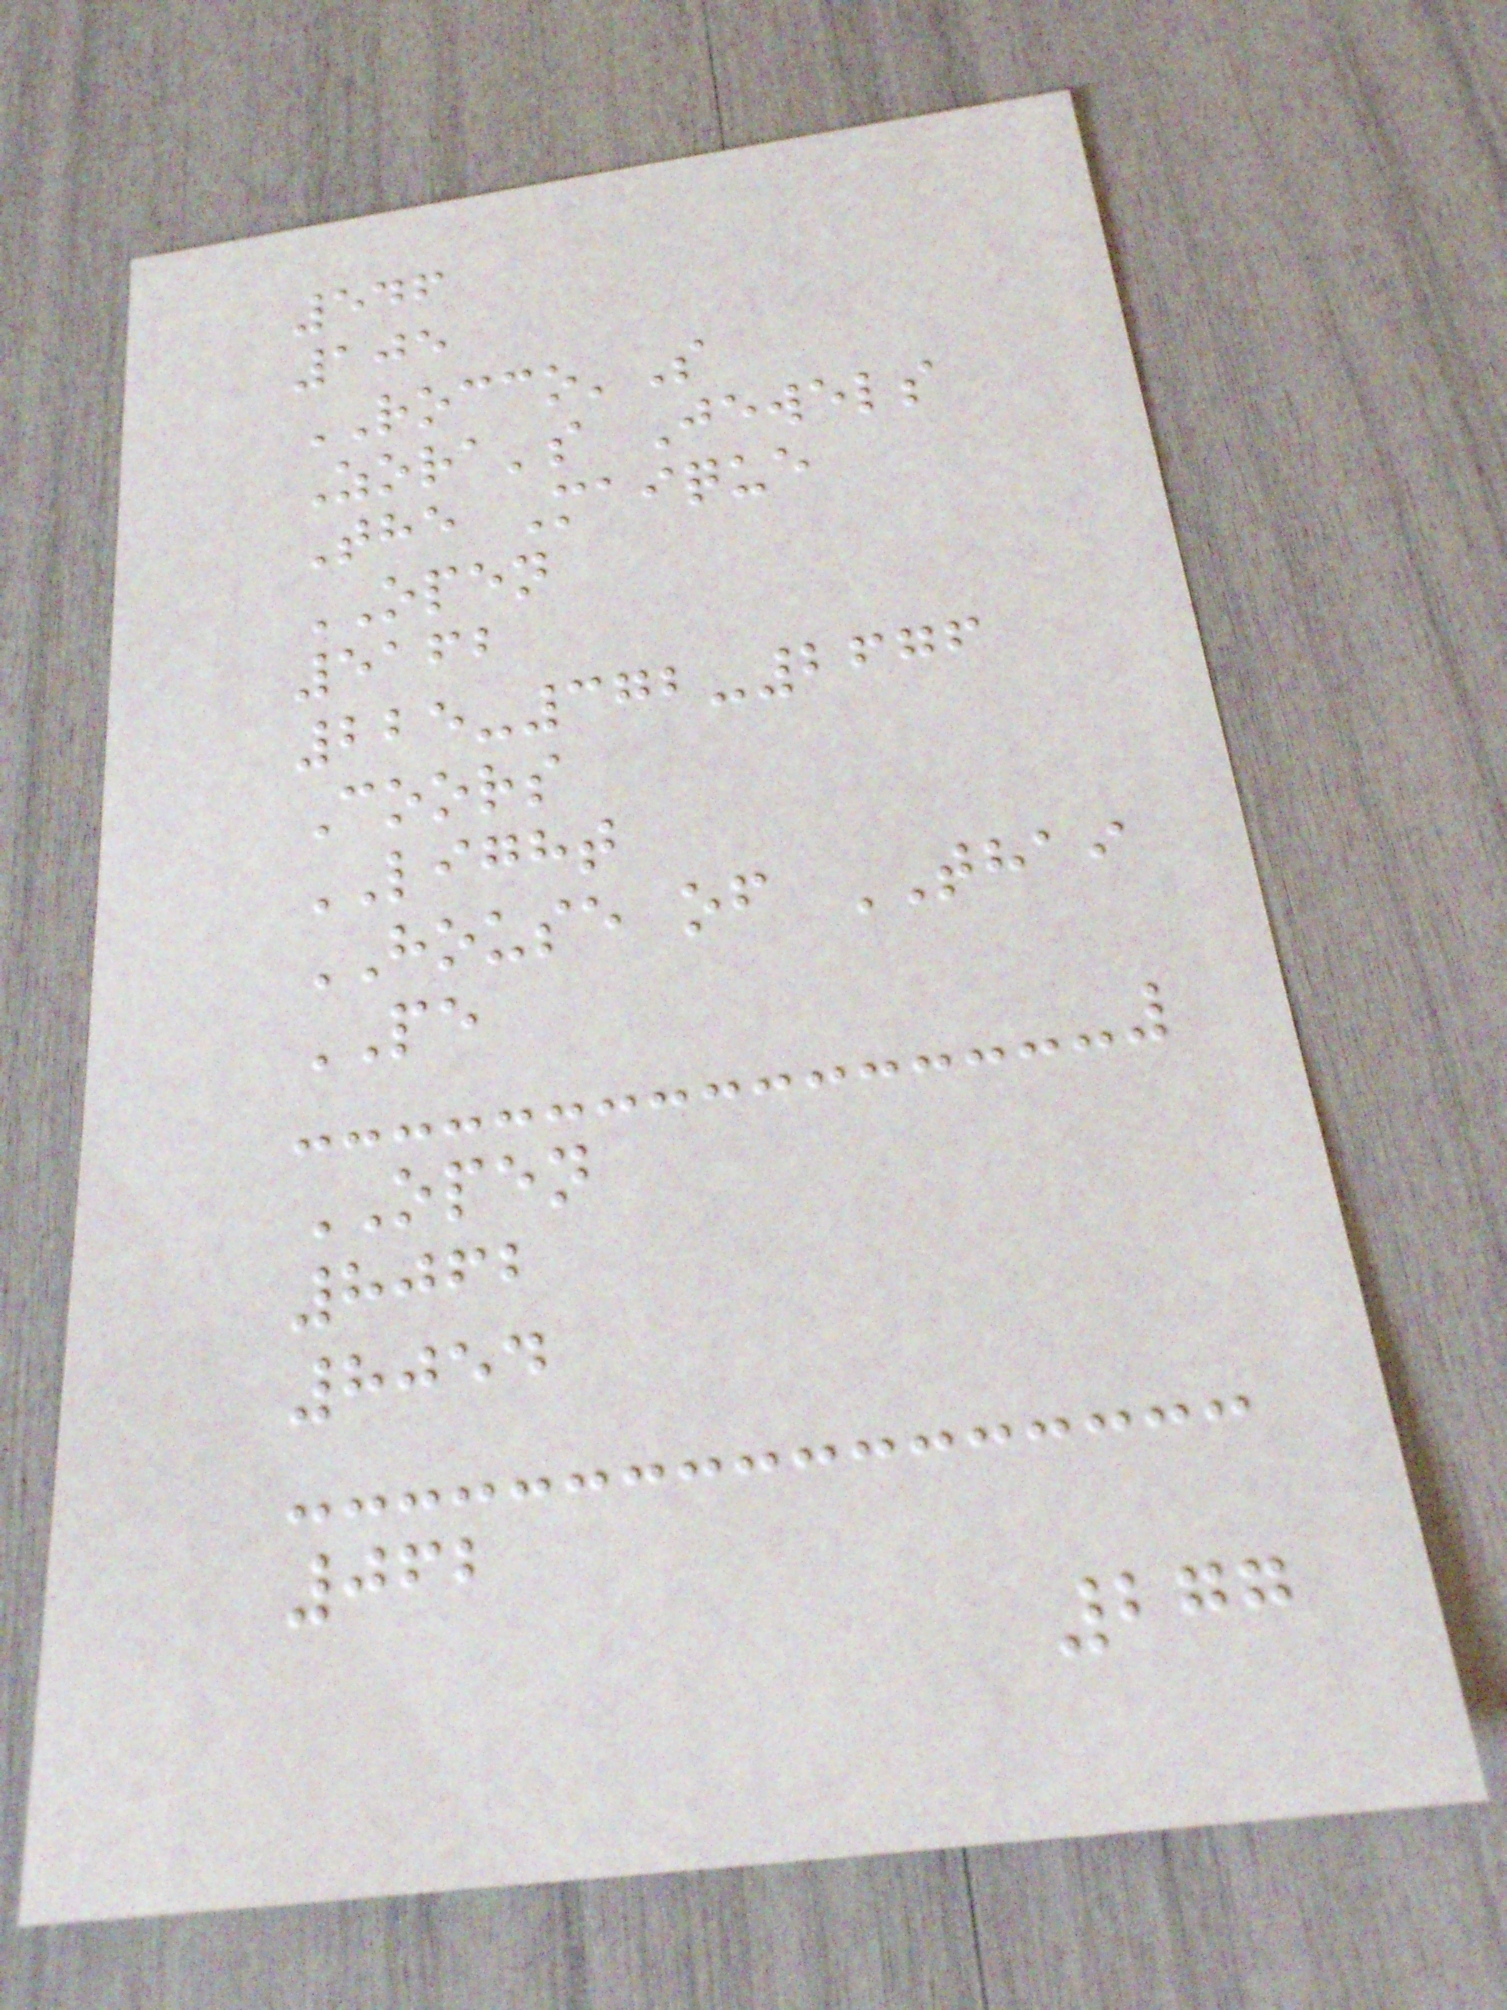546
105
ROCCO'S
Zora's Jewels
The Maique
OPEN
5162
225-372-2676
Coors
LIGHT
HOUSE of THAI
PE
OPEN
8062
8054
062
277
